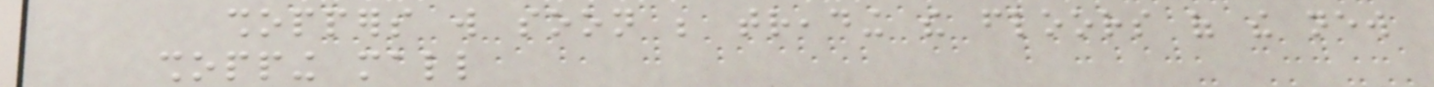shoppers will soon be treading the floors of the new
shopping mall
